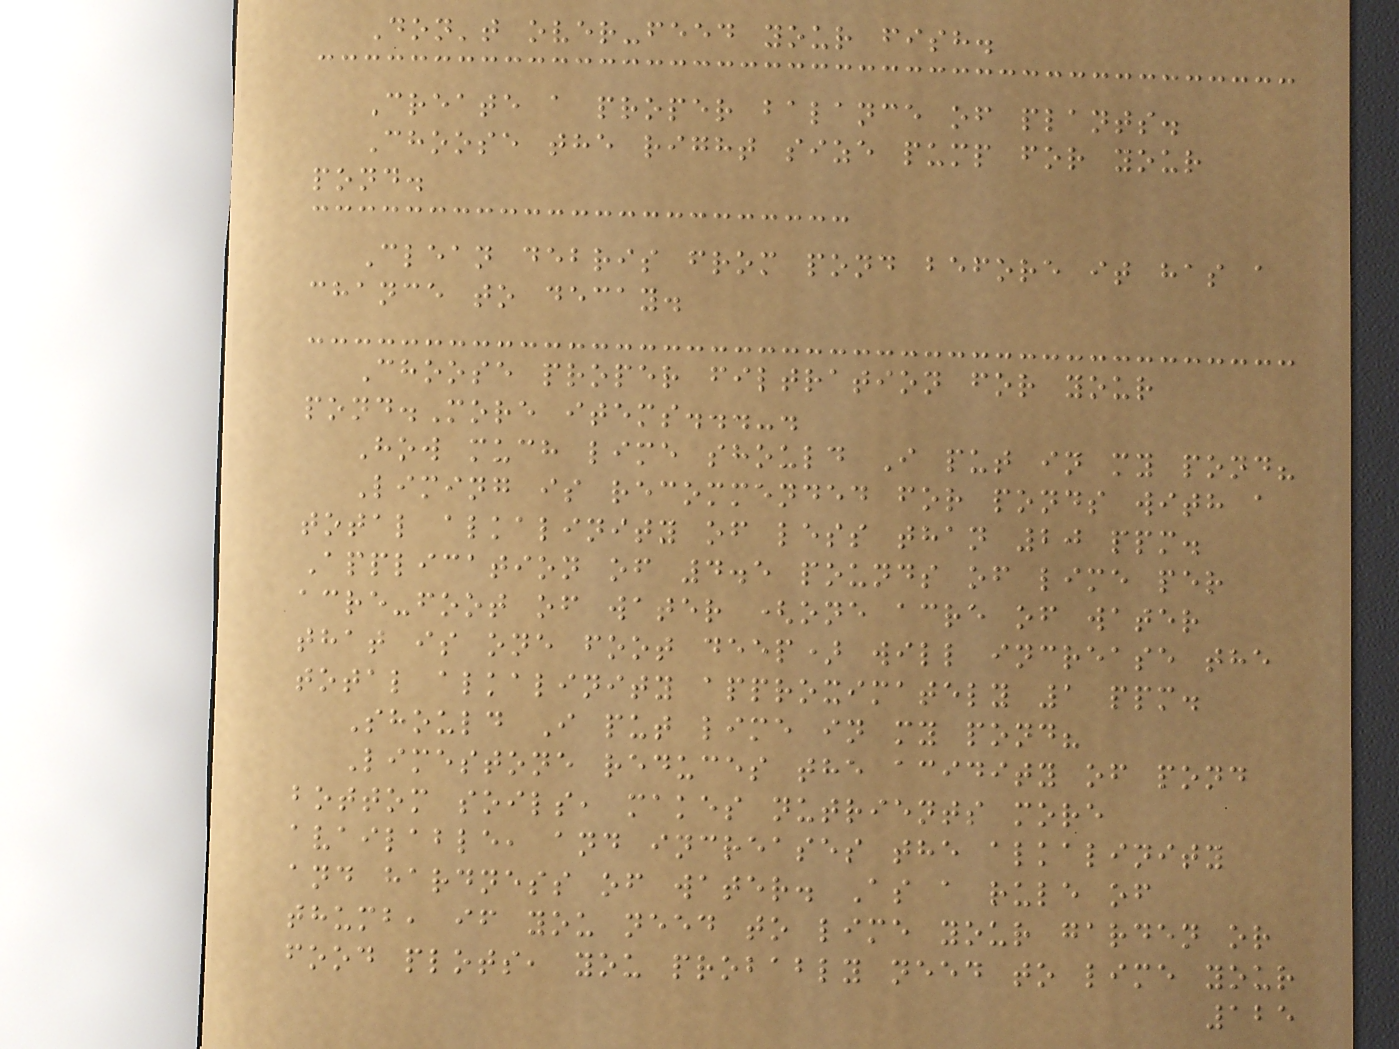Don't over-feed your fish.
Create a proper balance of plants.
Choose the right size pump for your
pond.
Clean debris from pond before it has a
chance to decay.
Choose proper filtration for your
pond.More items...-.
How much lime should I put in my pond?
Liming is recommended for ponds with a
total alkalinity of less than 20 ppm.
Application of 4.5 pounds of lime per
acre-foot of water (one acre of water
that is one foot deep) will increase the
total alkalinity approximately 1 ppm.
Should I put lime in my pond?
Limestone reduces the acidity of pond
bottom soils, makes nutrients more
available, and increases the alkalinity
and hardness of water. As a rule of
thumb, if you need to lime your garden or
food plots, you probably need to lime your
125
